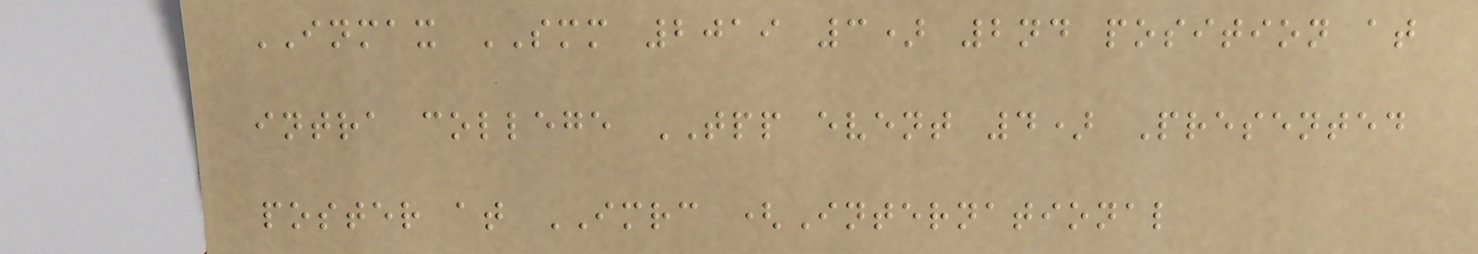INMAX SMM 2019 3) 2nd position at
intra college TPP event 4) Presented
poster at IMRC (International
